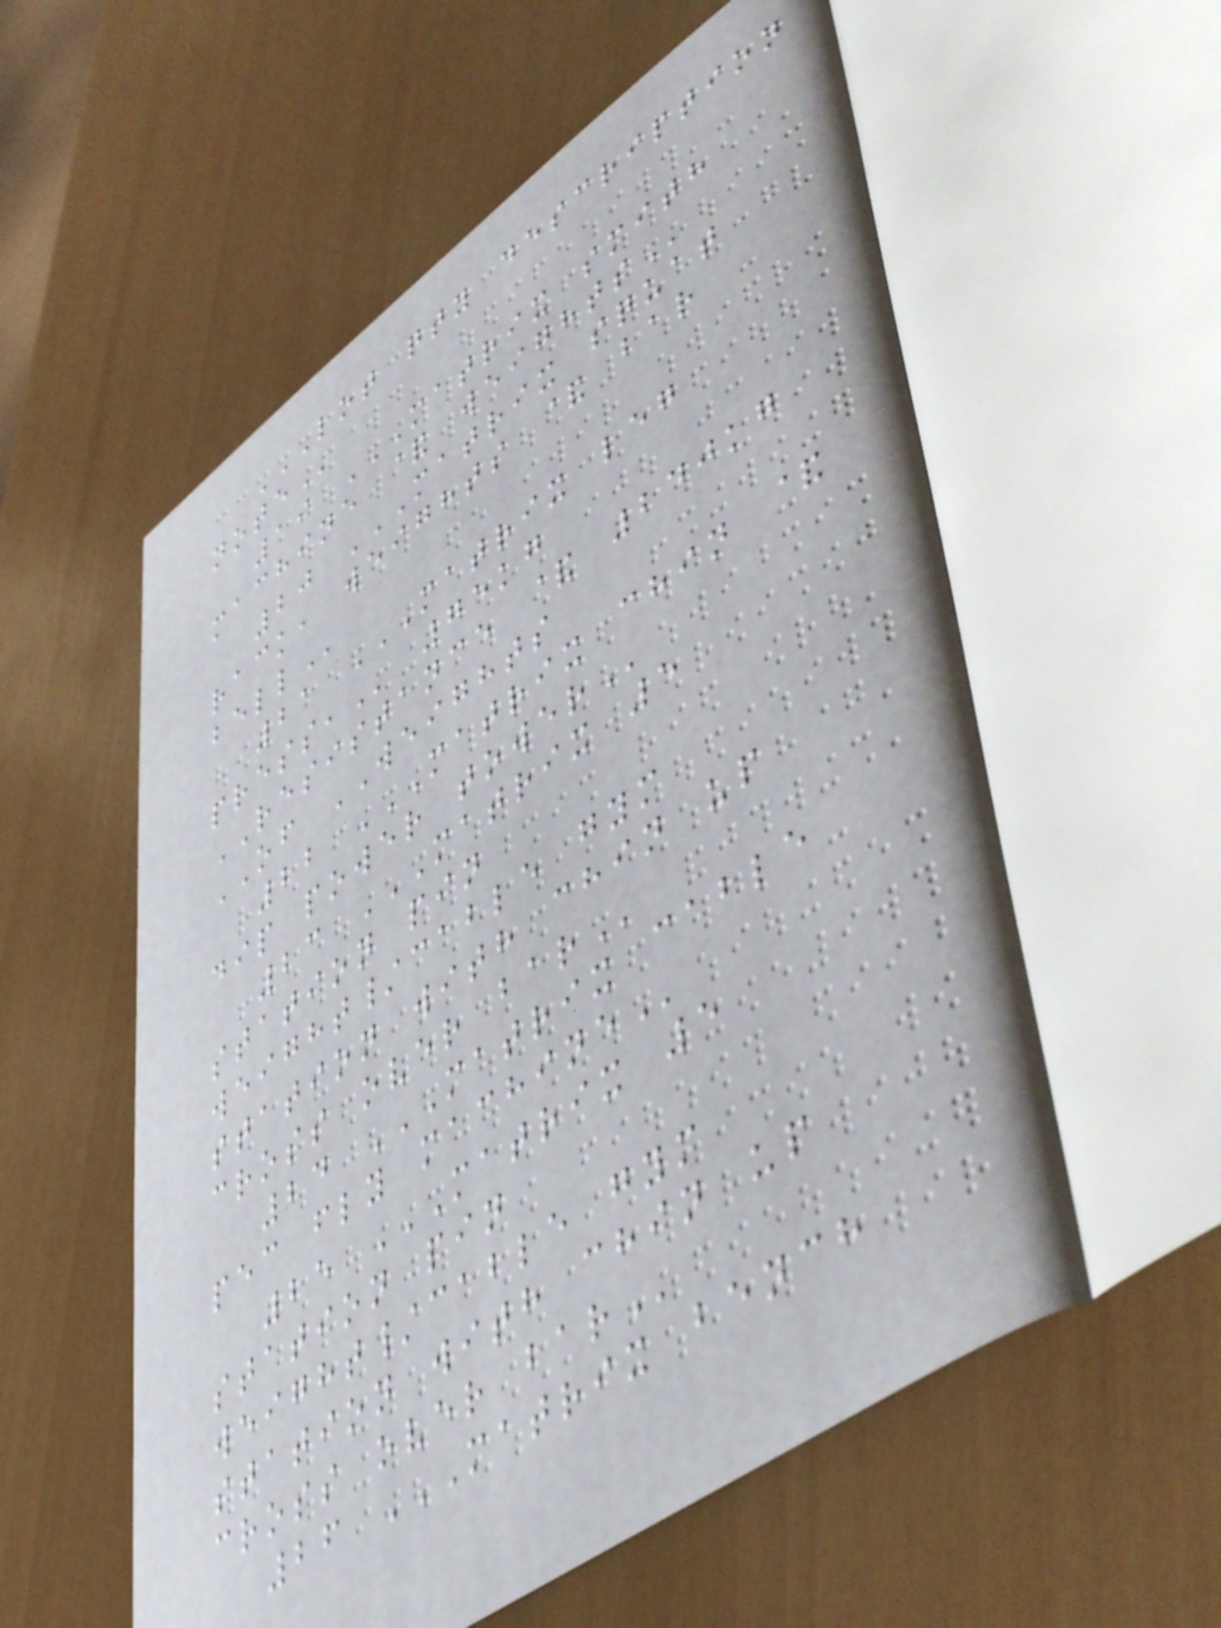LOT QTY DESCRIPTION
NOTE
19 MATRIX SMITH
MACHINE & WEIGHTS
20 MATRIX SQUAT
RACK, WEIGHTS & BAR
BELL
21 MATRIX LEG
PRESS, 75kg
RESISTANCE & 240kg
OF WEIGHTS
22 MATRIX CHIN &
DIP POWER TOWER
23 MATRIX 5
STATION PIN
WEIGHT/CABLE GYM
STATION WITH CHIN UP
CROSS OVER BAR
24 MATRIX CABLE
PEC FLY MACHINE
25 MATRIX 5
STATION PIN
WEIGHT/CABLE GYM
STATION WITH CHIN UP
CROSS OVER BAR
26 MATRIX BENCH
